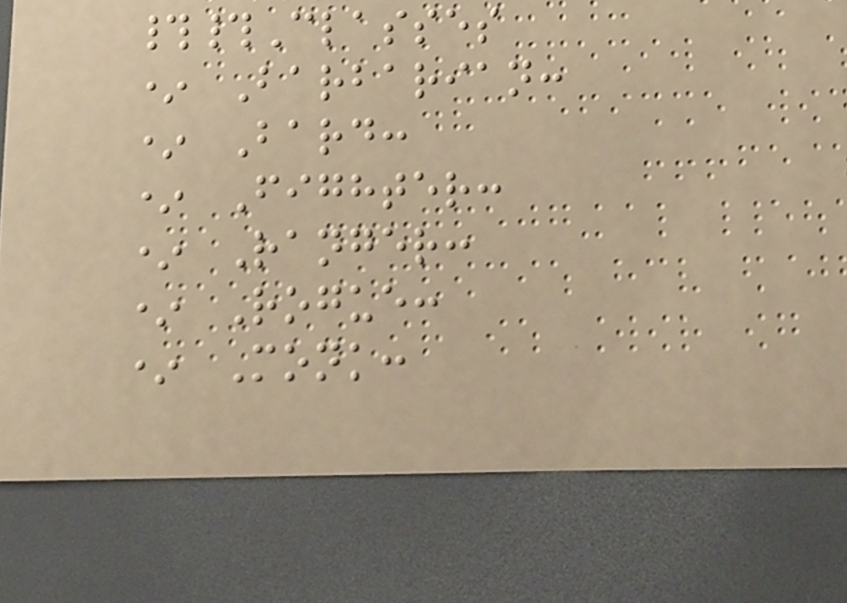##Classes
* Barbarian:
* Bard:
* Fighter:
* Ranger:
* Rogue:
* Monk:
